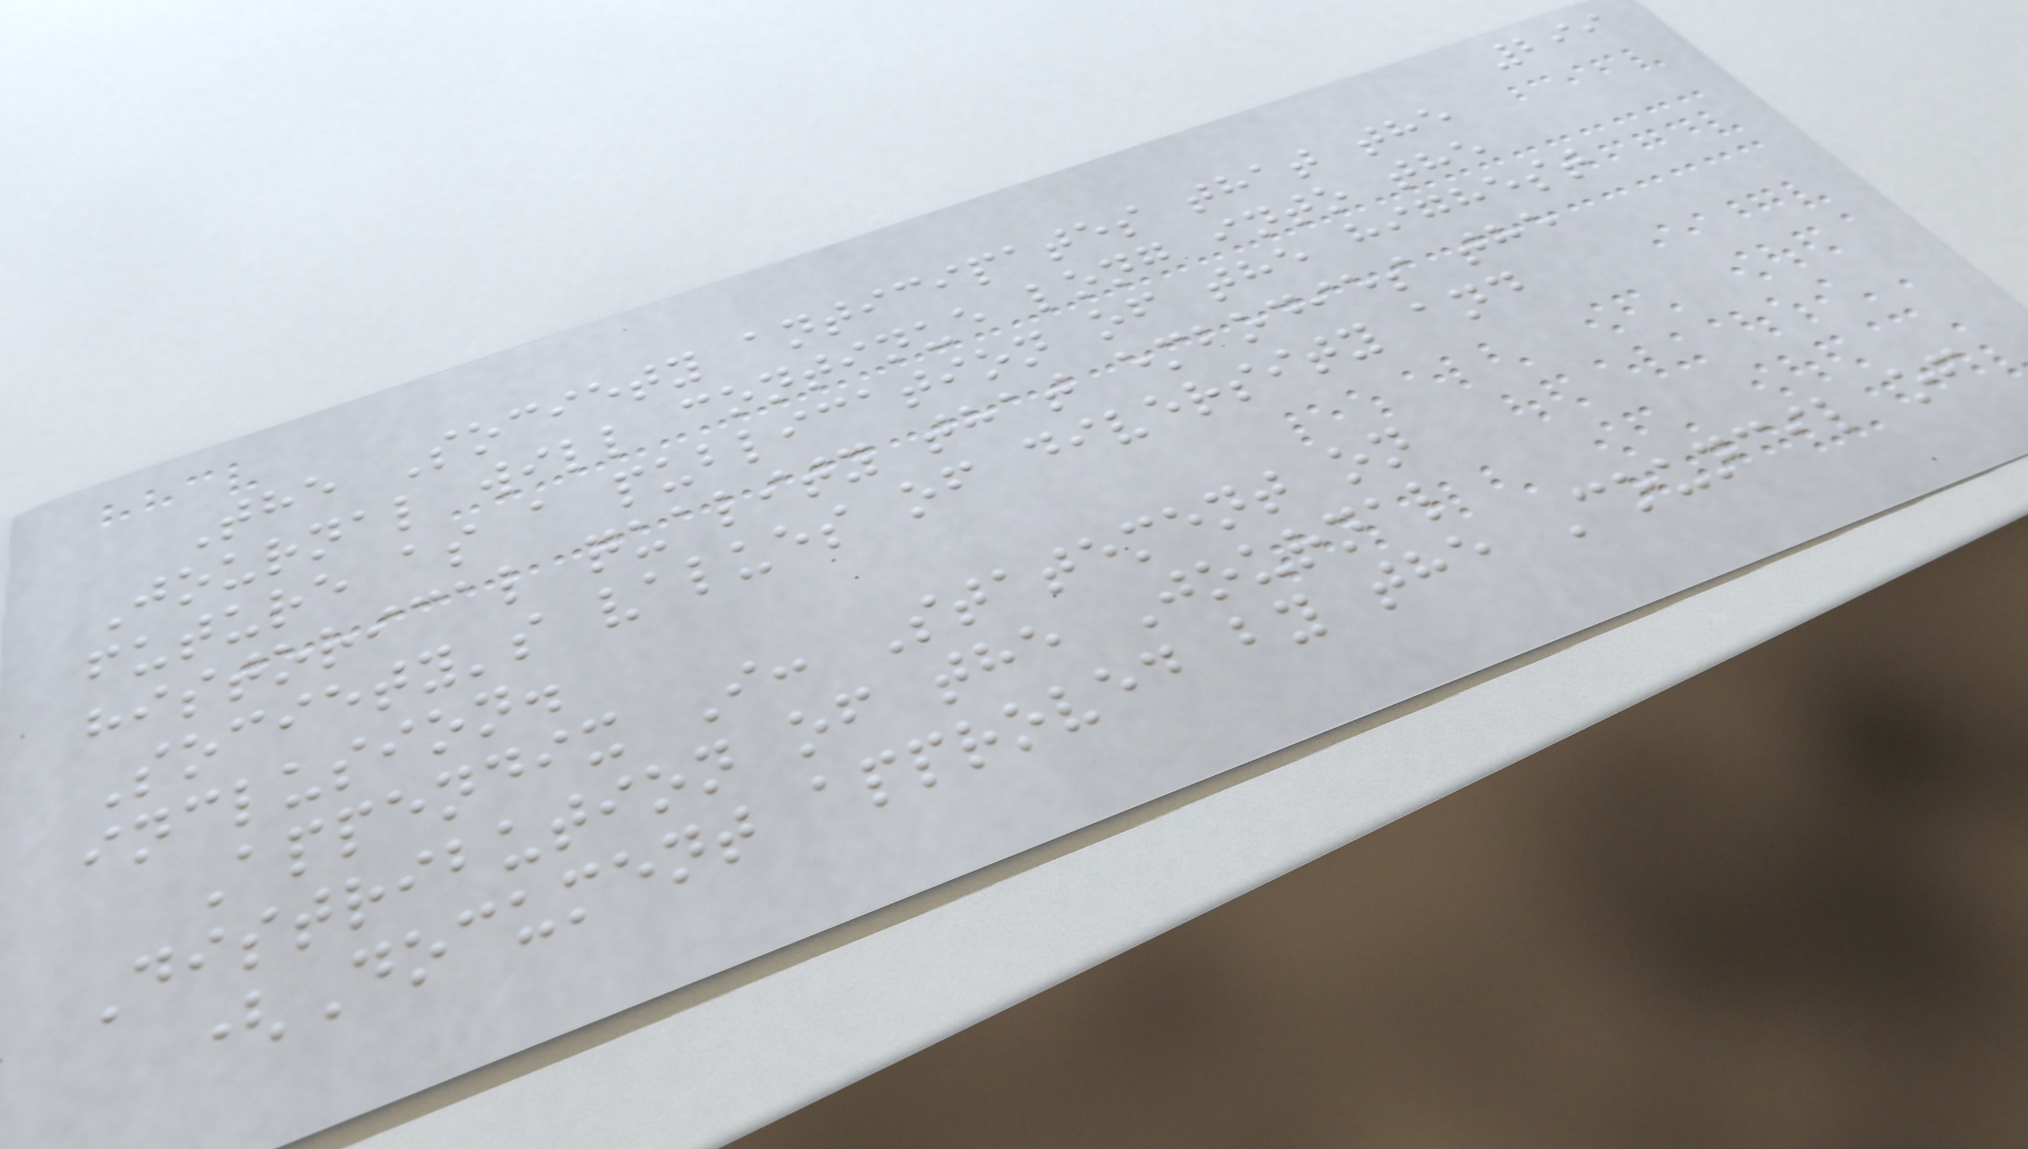299
The Society anticipates that the
Journal will continue long into the
future as a publication of the highest
historical quality that embodies the
Society's values of diversity and
inclusion.
Appendix I: Statement on
Distribution of the Journal
(Document approved by the Council of
